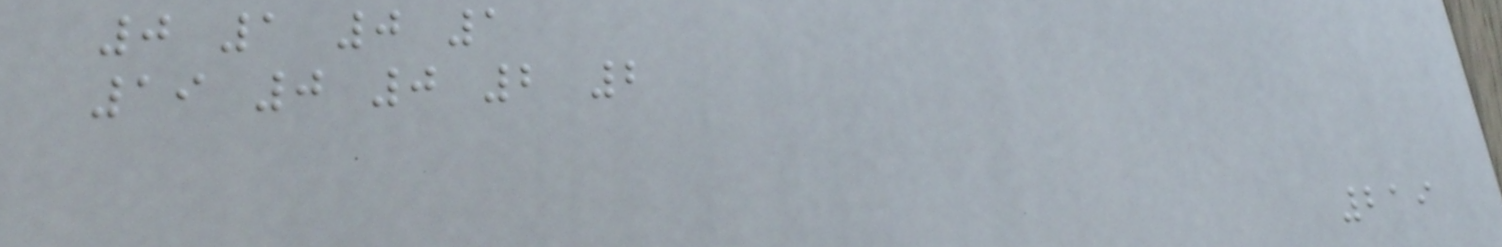0 1 0 1
19 0 0 2 2
219
